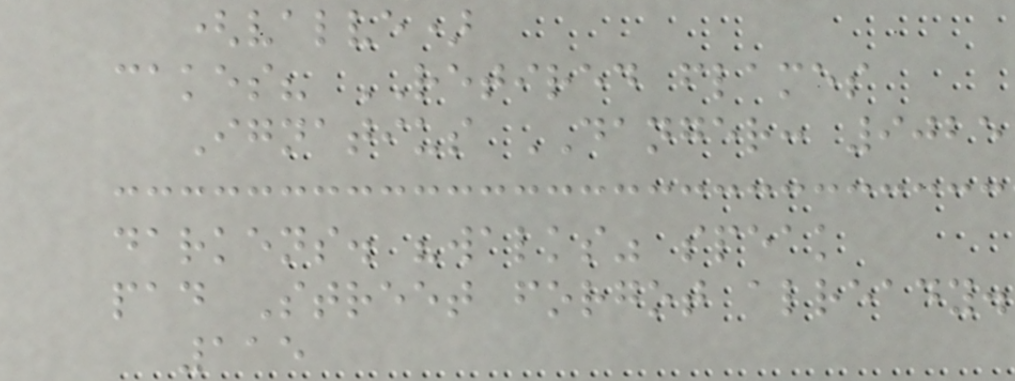(valve)
cakes? RETIRED flames
Ignatius DANGER: 9025
darkens. "walks" speak
pad Street forgot already.
115
